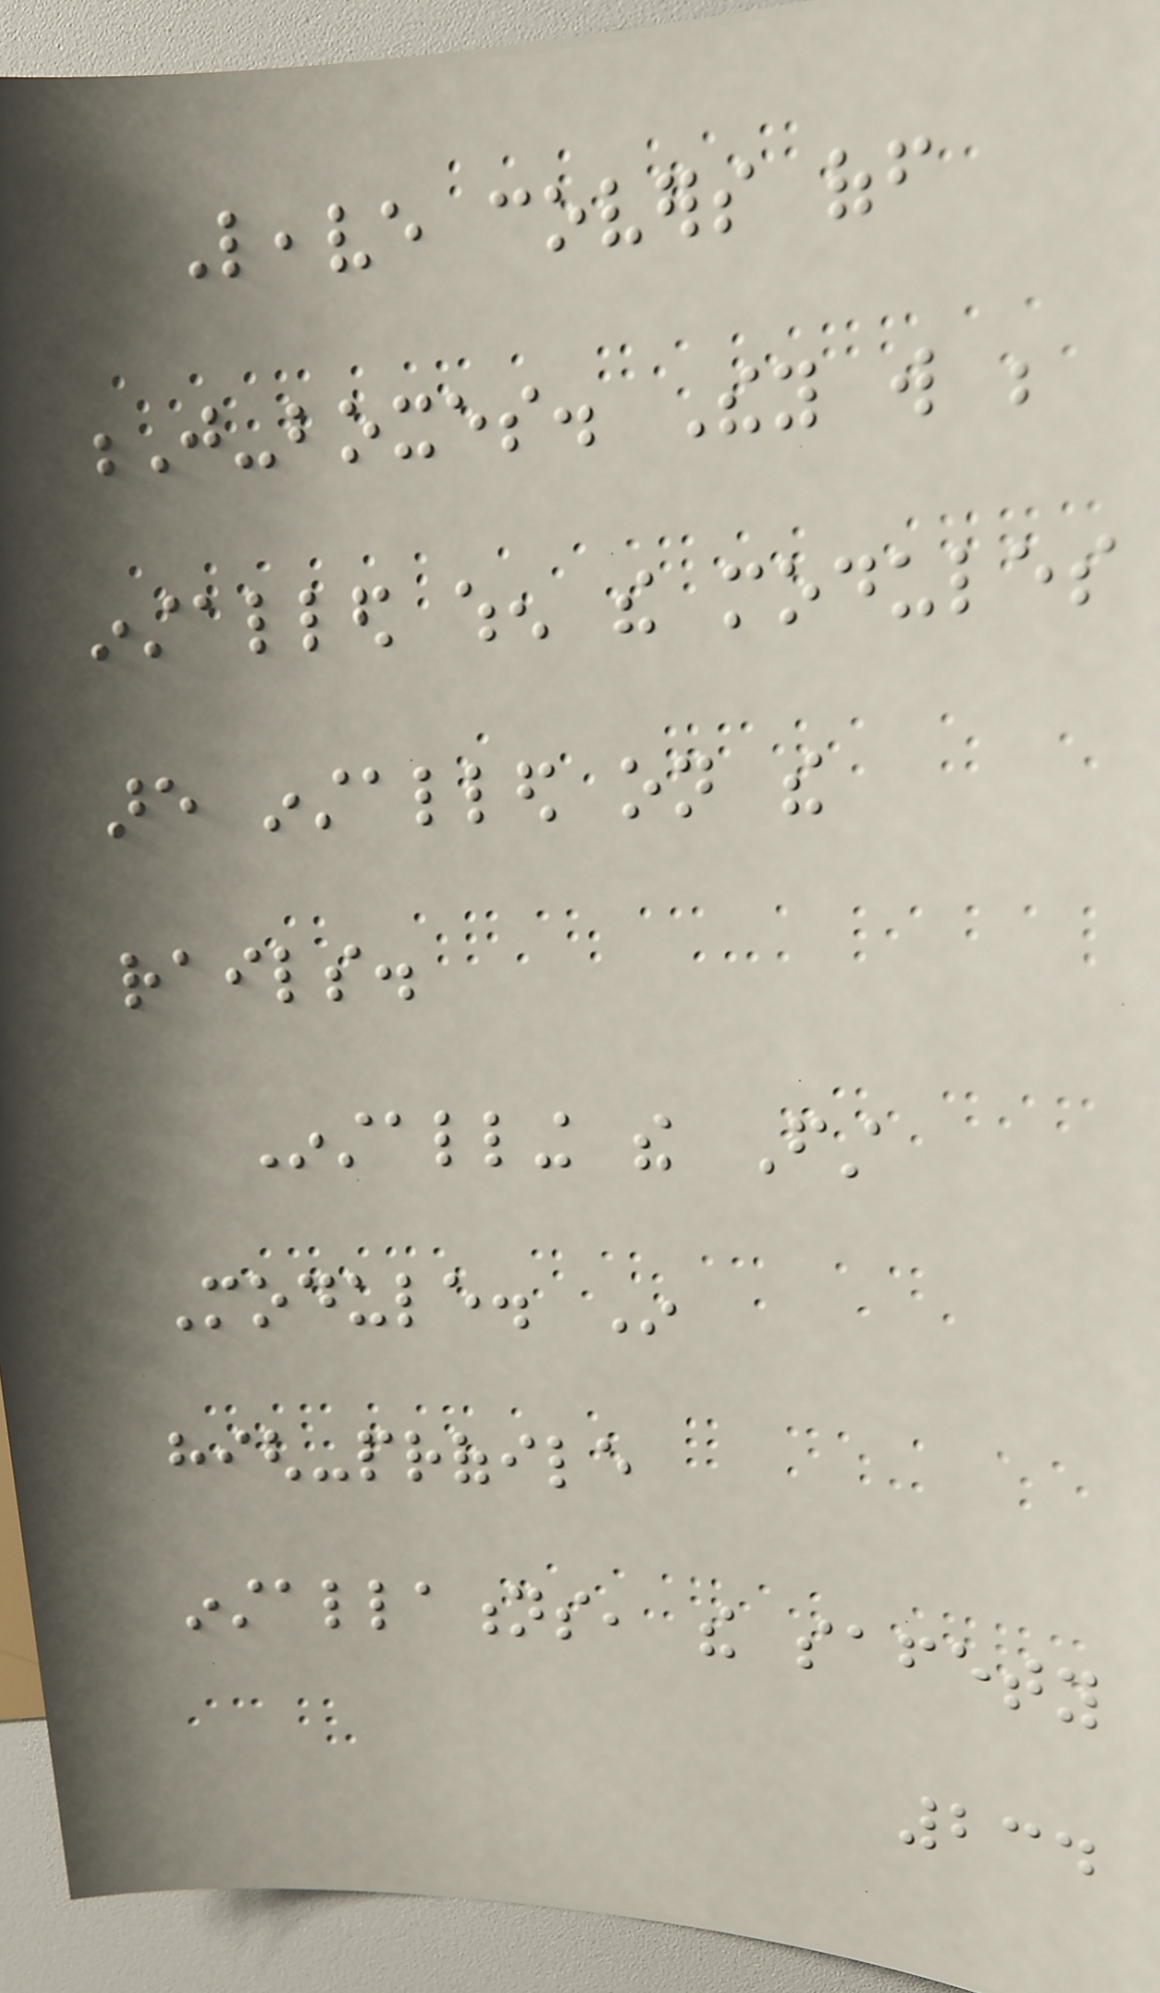Leave covers off
J-boxes. They will be
installed when the modules
are installed on the
rails.
Installing the First
Module. In
high-profile
installations, the safety
234
